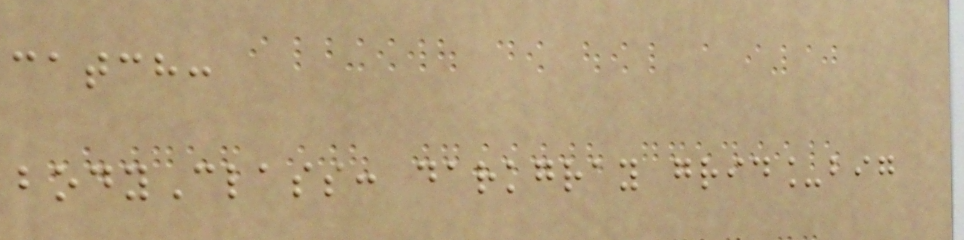catch:
bodyClass: darkgray grid_big
